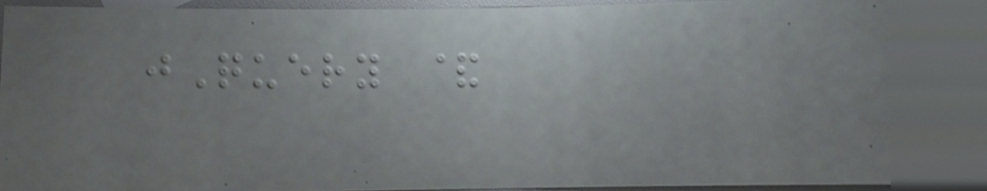jQuery &
